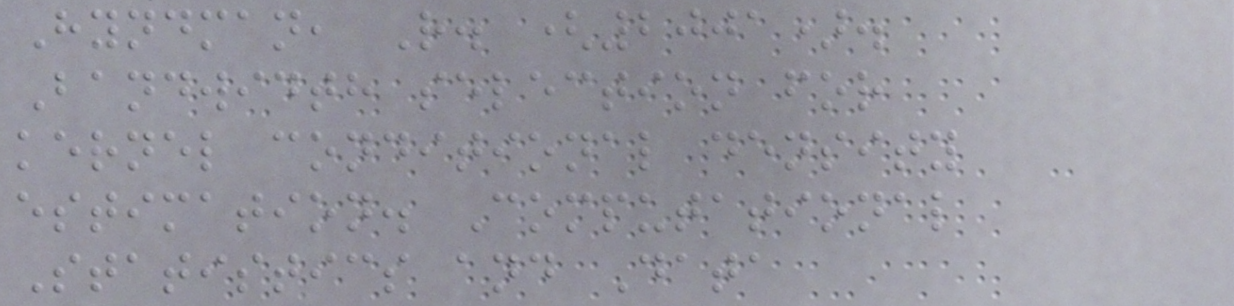Hyndman, R. (2001).
Bandwidth selection for
kernel conditional density
estimation. Computational
Statistics and Data
